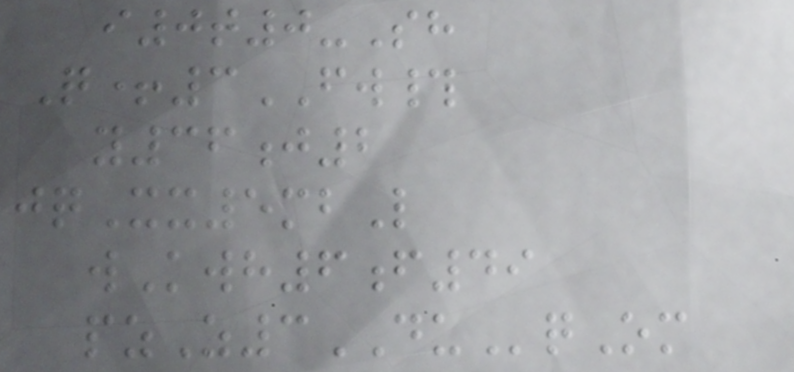i0t0-Sh
Q+3FW#
y36j2
jqXx5mbL
wKwh6f49
pzZ3DUqOm
